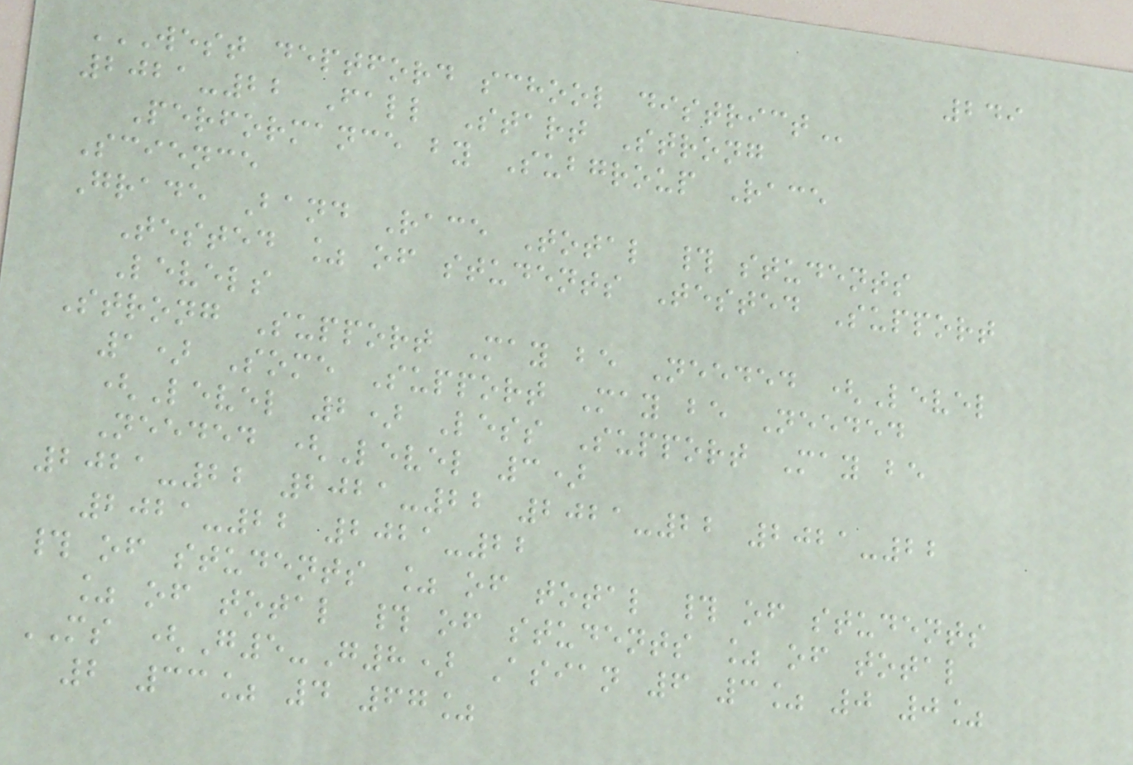249
WEST DEPTFORD SCHOOL DISTRICT
2021-22 Fall Start Strong
Performance by Subgroup Race
Science
Grade Band Race Total # students
Tested % of students Tested Support
Levels
Strong Support May be Needed (Level
1) Some Support May be Needed
(Level 2) Less Support May be
Needed (Level 3)
2021-22 2021-22 2021-22 2021-22
2021-22 2021-22
# of students % of total # of students
% of total # of students % of total
MS (G5-G8) Asian 6 3% 0 0%
2 33% 4 67%
